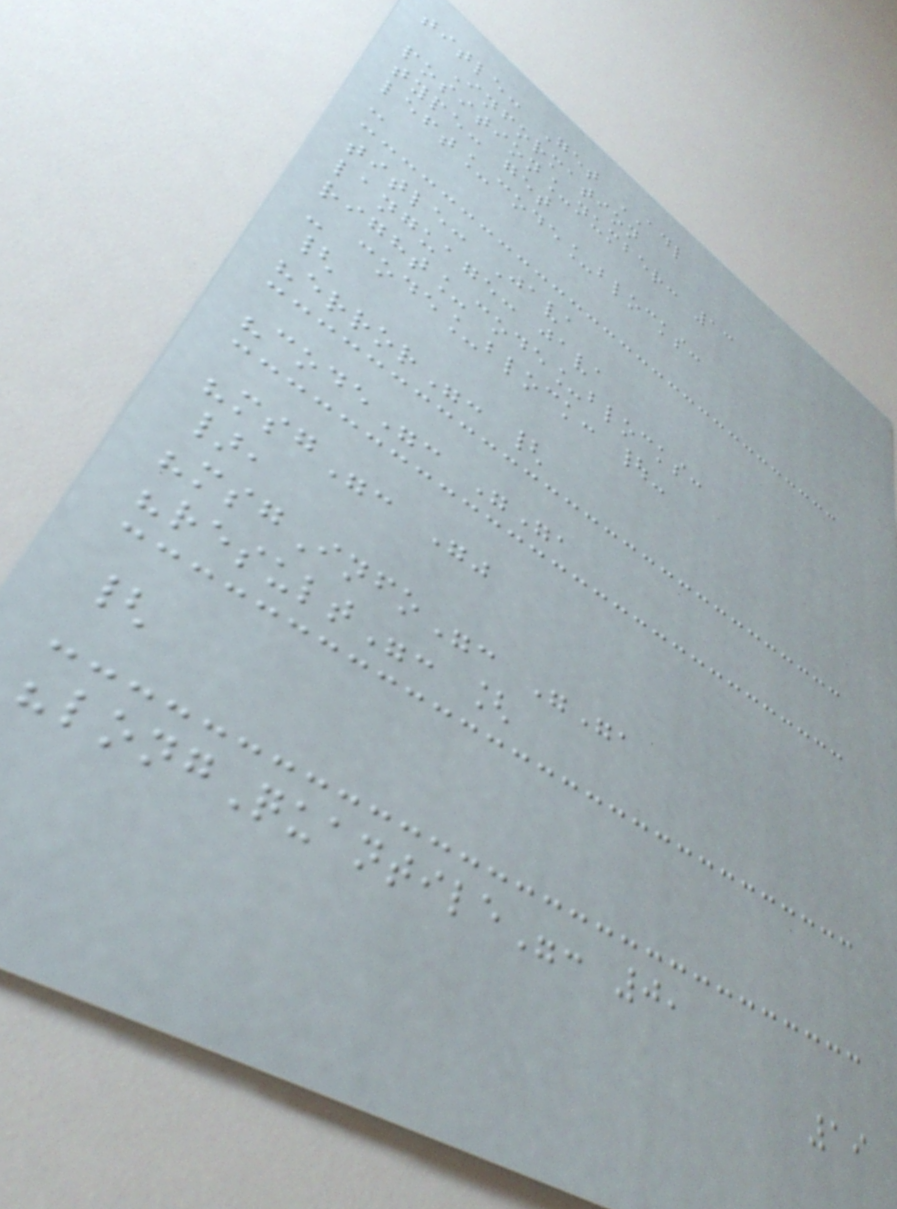title: Get ADL
Information
position_number: 13
type: get
left_code_blocks:
-
title: Java
language: java
right_code_blocks:
- code_block: |-
{
"error": {
"code": "",
"msg": ""
},
"msgInfo": "",
"result": [
{
"longQuantile": 0,
19
